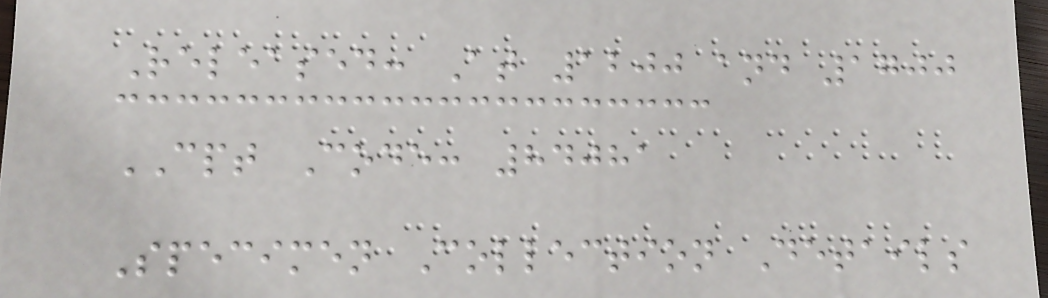Released: At 1200 and 1700
CPT Code: 84081
Specimen Collection Details
